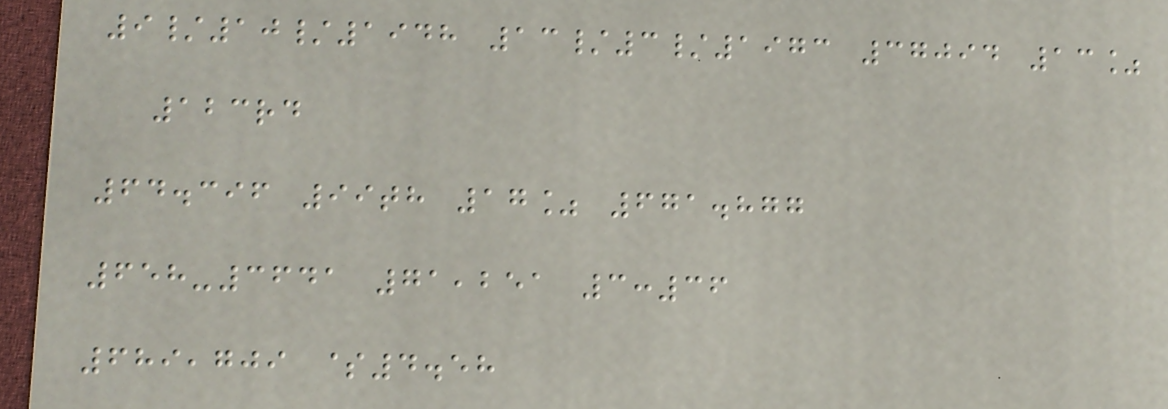9/10/1948 13/3/1973 37094 13%
123rd
64.396 99th 17% 671.877
658-3641 71,251 3:36
689,709 $4.58
